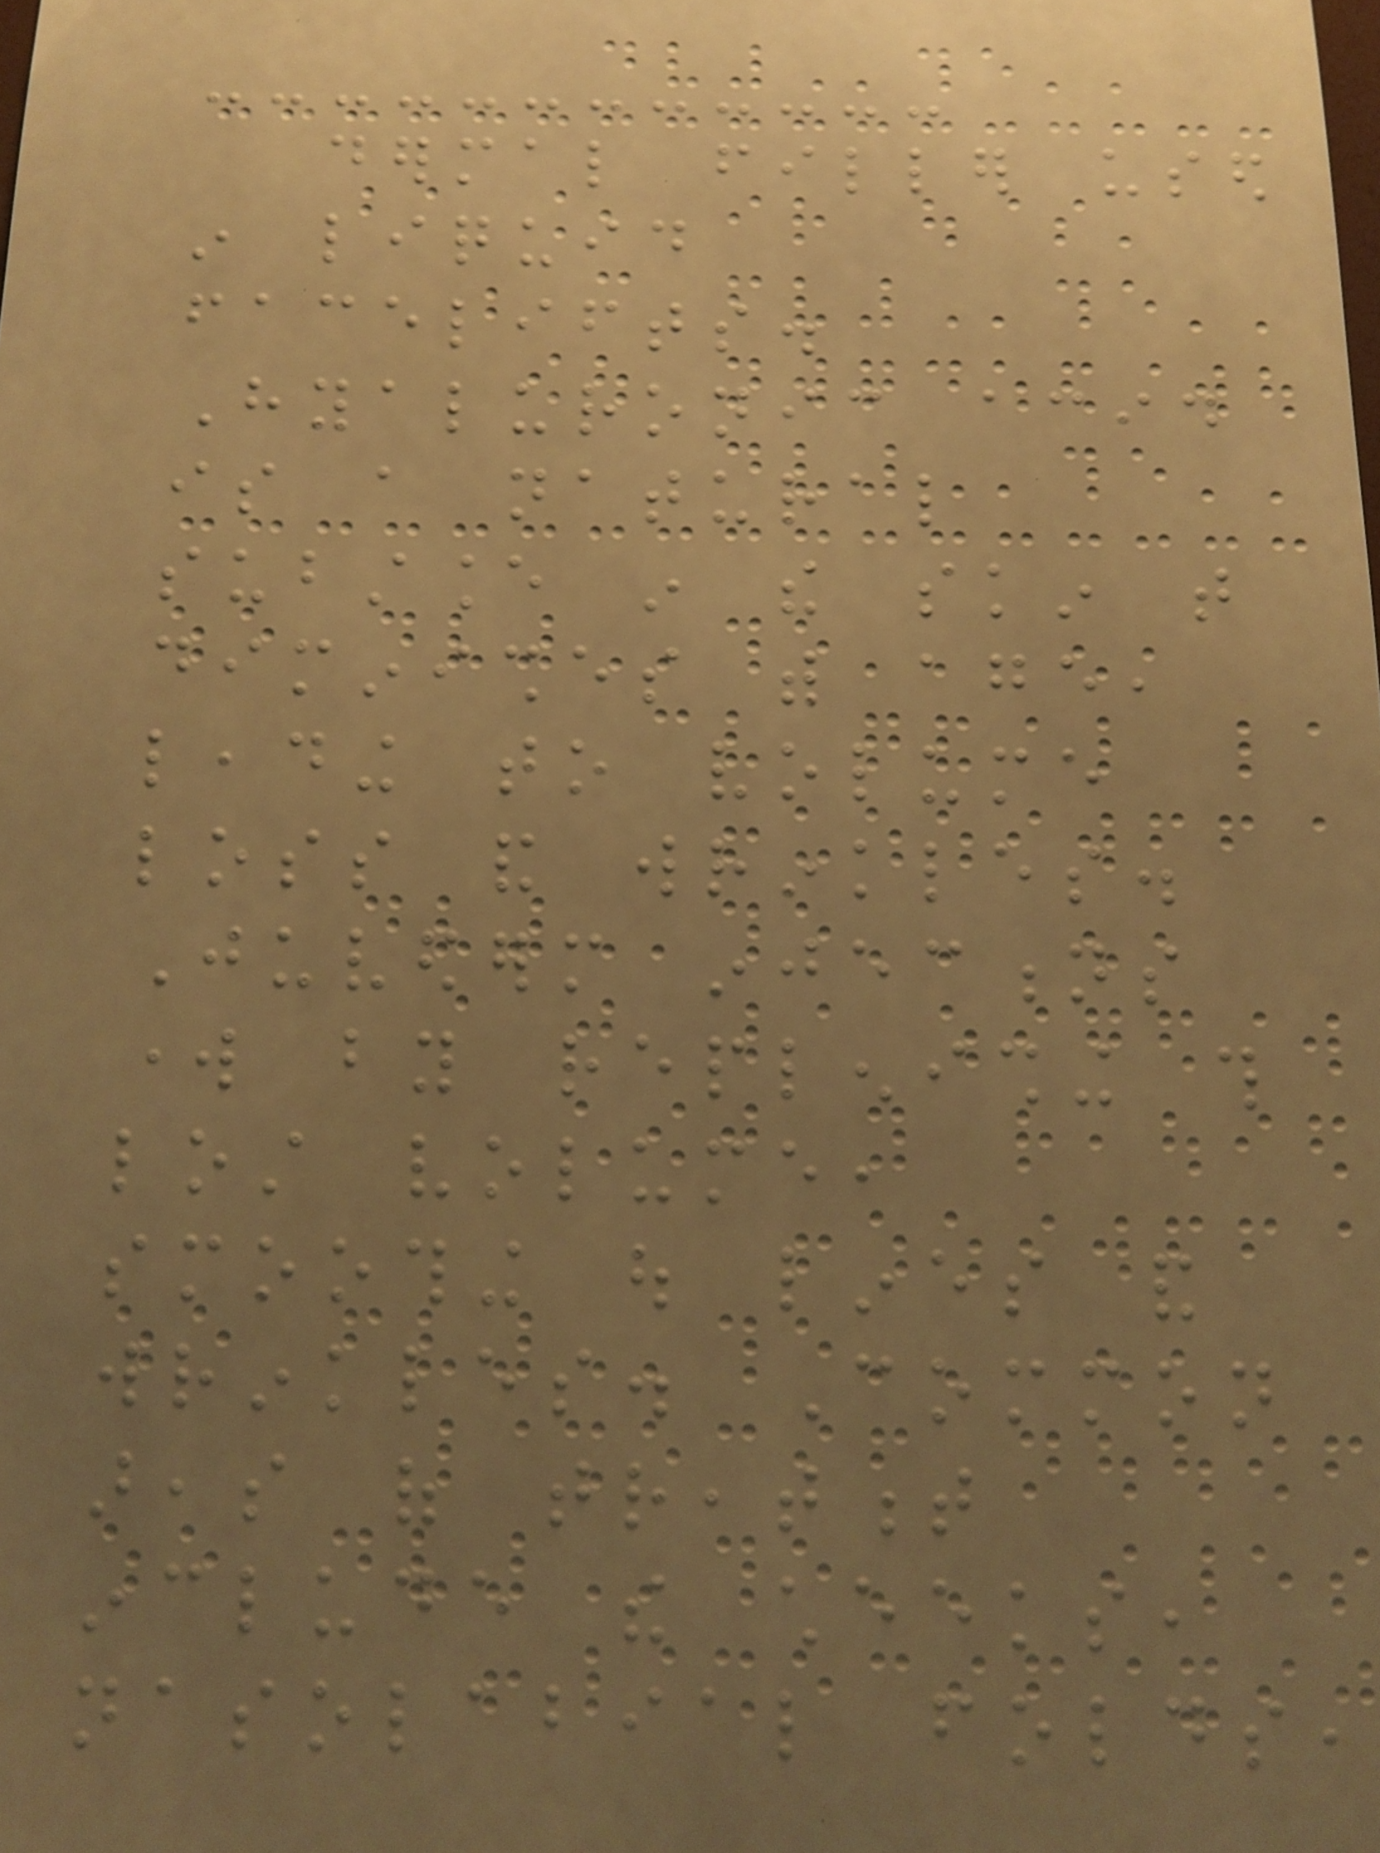dermal filler used
in liquid
facelifts.
Hyaluronic acid
is a natural
substance in the skin that
diminishes with age,
leading to volume
loss and wrinkles.
Juvederm injections
work by replenishing this
lost volume,
smoothing out lines and
wrinkles. Common
areas of treatment
include the cheeks,
nasolabial folds,
